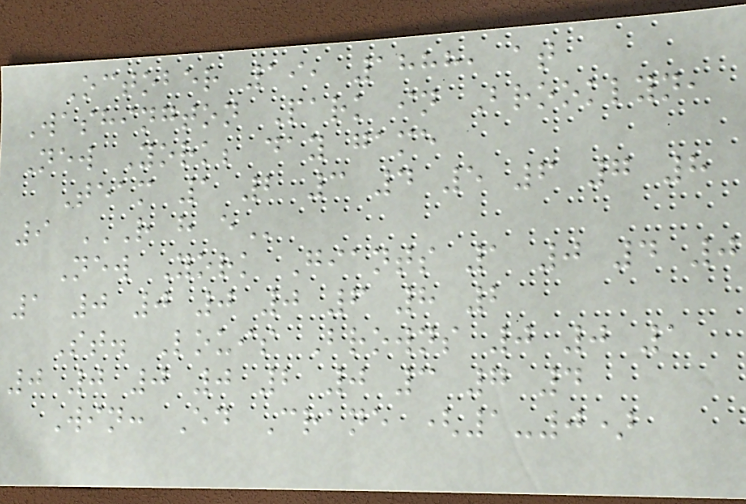October 19, 1888, at
Washington Park in Brooklyn,
New York; day game
Team 1 2 3 4 5 6 7 8
9 R H E
New York Giants 1 0 4 0
1 0 0 0 0 6 8 2
St. Louis Browns 0 0 1
0 0 0 0 2 0 3 7 4
Win: Ed Crane (1-0)
